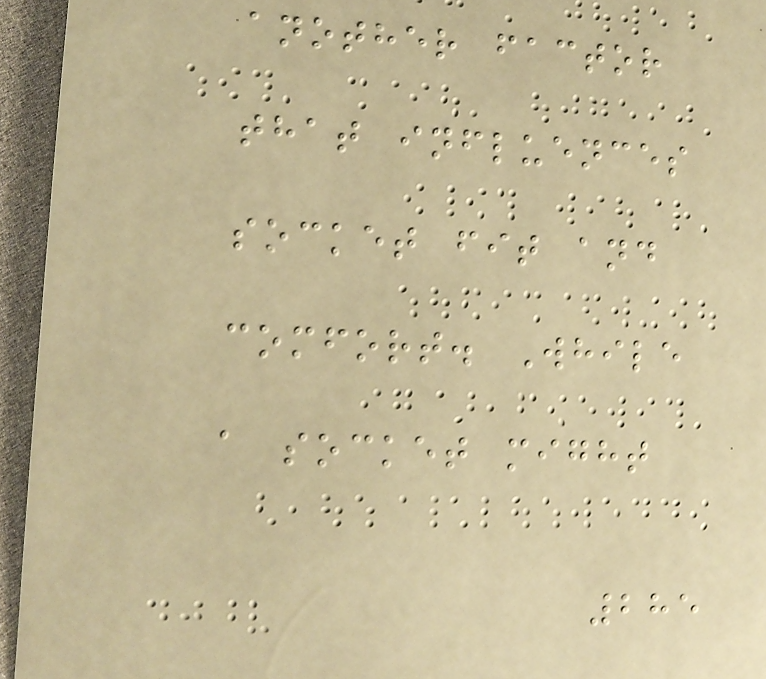another factor
that influences
socket fit and
comfort. While
a socket might
285
